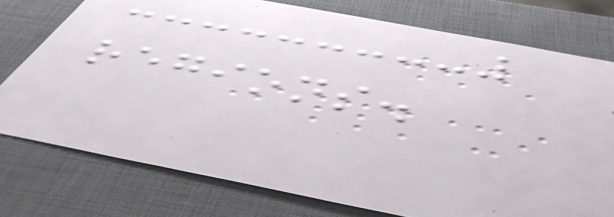regions.
